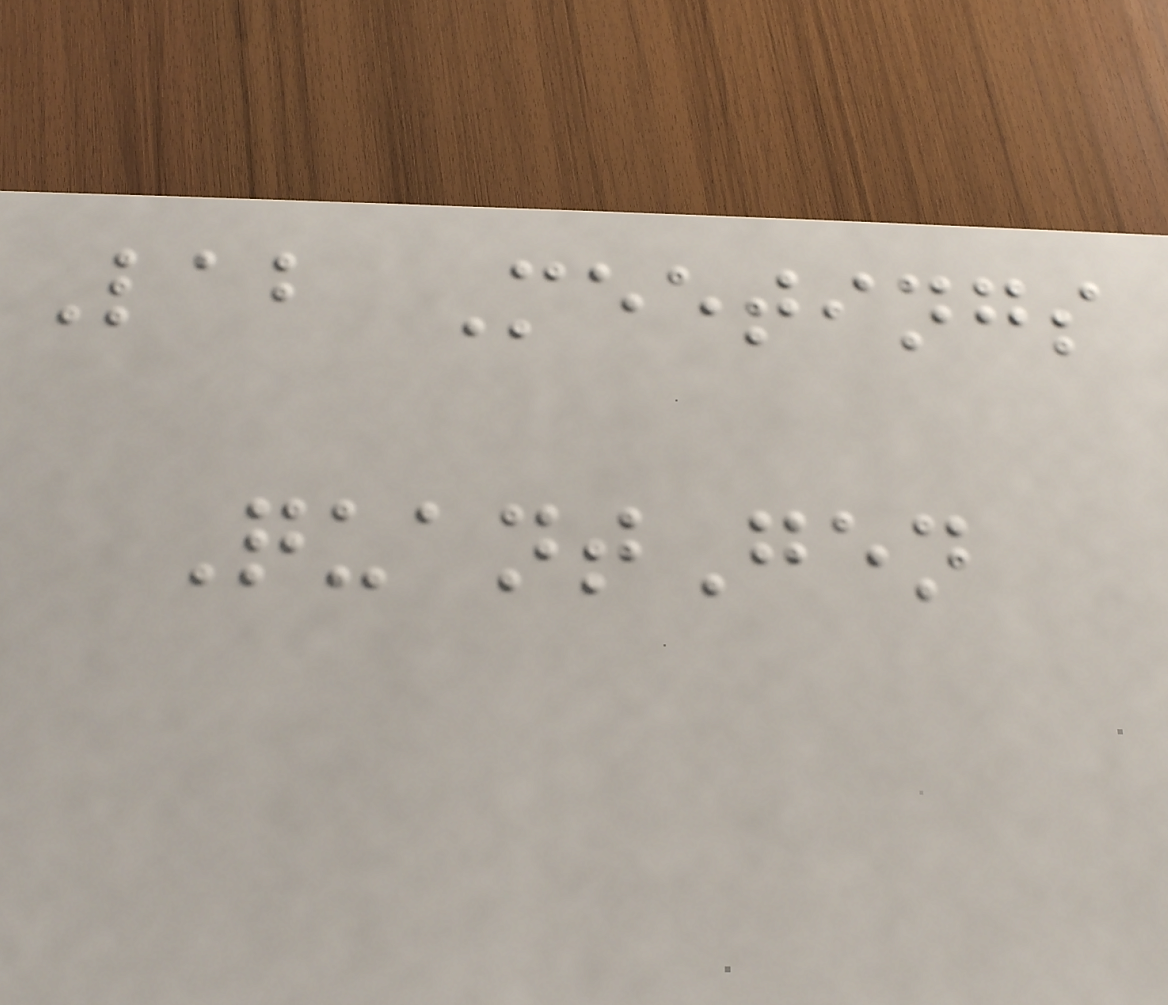Lab Meetings
QuantGen
